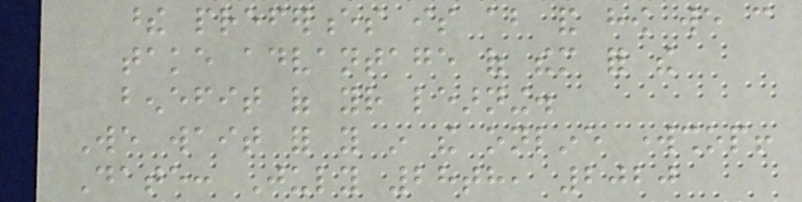these preferences is about and how we can
take advantage of them for the
benefit of your learning.
We wait for you in the online workshop!
Date: July 28th, 2020
